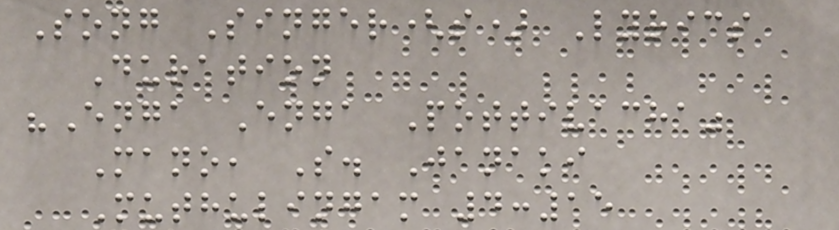Song Singer(s) Lyrics
Duration
"Enga Enga Pottivacha"
Mano, S. Janaki
Muthulingam 4:15
